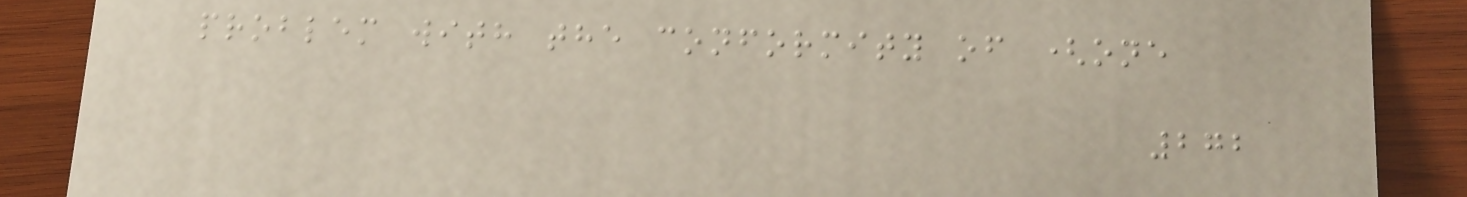problem with the conformity of (one
272
